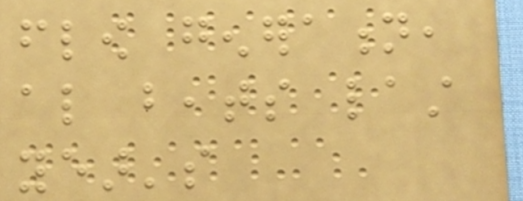flow generation,
also beats last
year's
